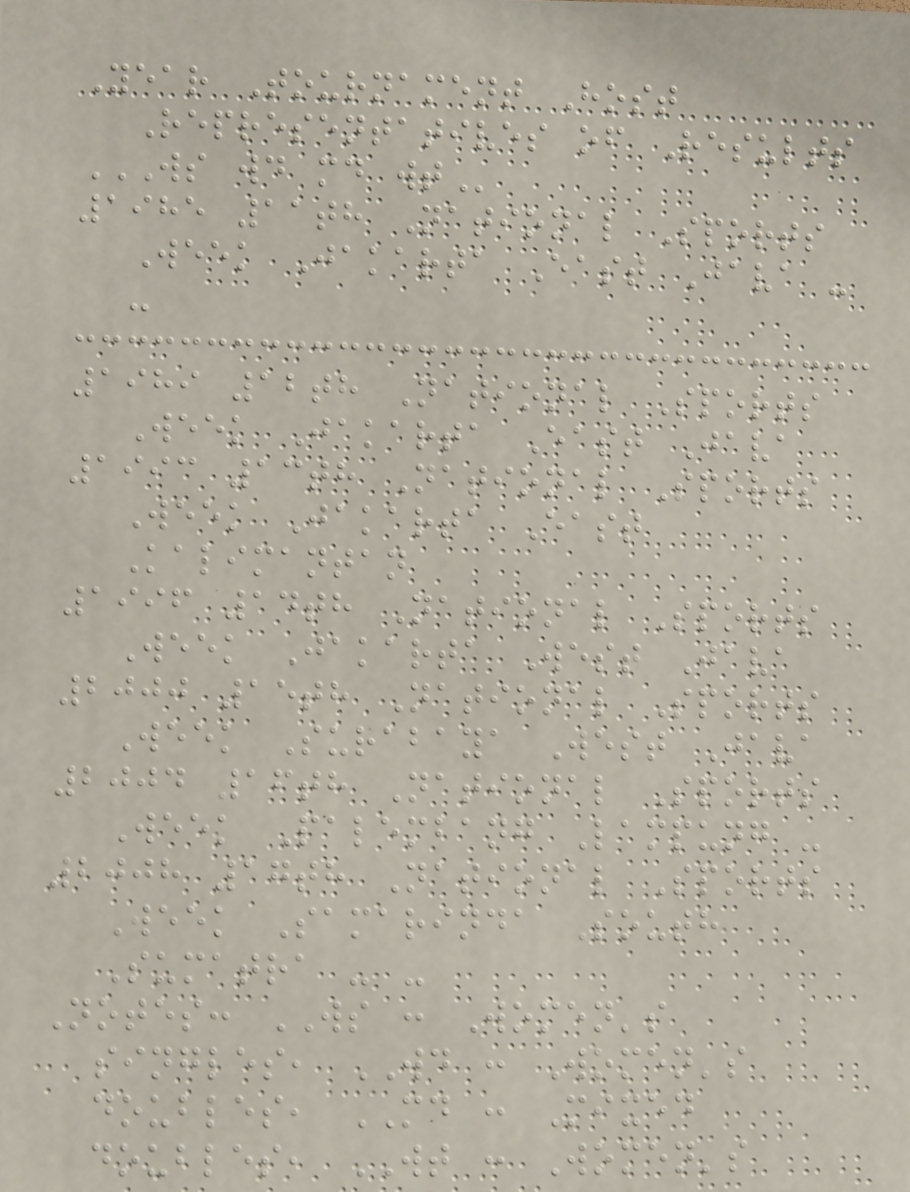Year Tournament Host
Representatives of Results
WS WD MD WT
1985 11th National Sports
Week Jakarta East Java -
-
1989 12th National Sports
Week Jakarta East Java
1993 13th National Sports
Week Jakarta East
Kalimantan
1996 14th National Sports
Week Jakarta West Java
2000 15th National Sports
Week Surabaya West Java
2004 16th National Sports
Week Palembang Lampung -
2008 17th National Sports
Week Samarinda South
Sumatra - -
Notes: WS : Women's
singles, WD : Women's
doubles, MD : Mixed
doubles, WT : Women's
